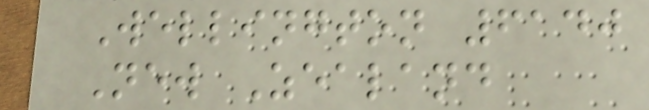Wellington 6140
New Zealand
